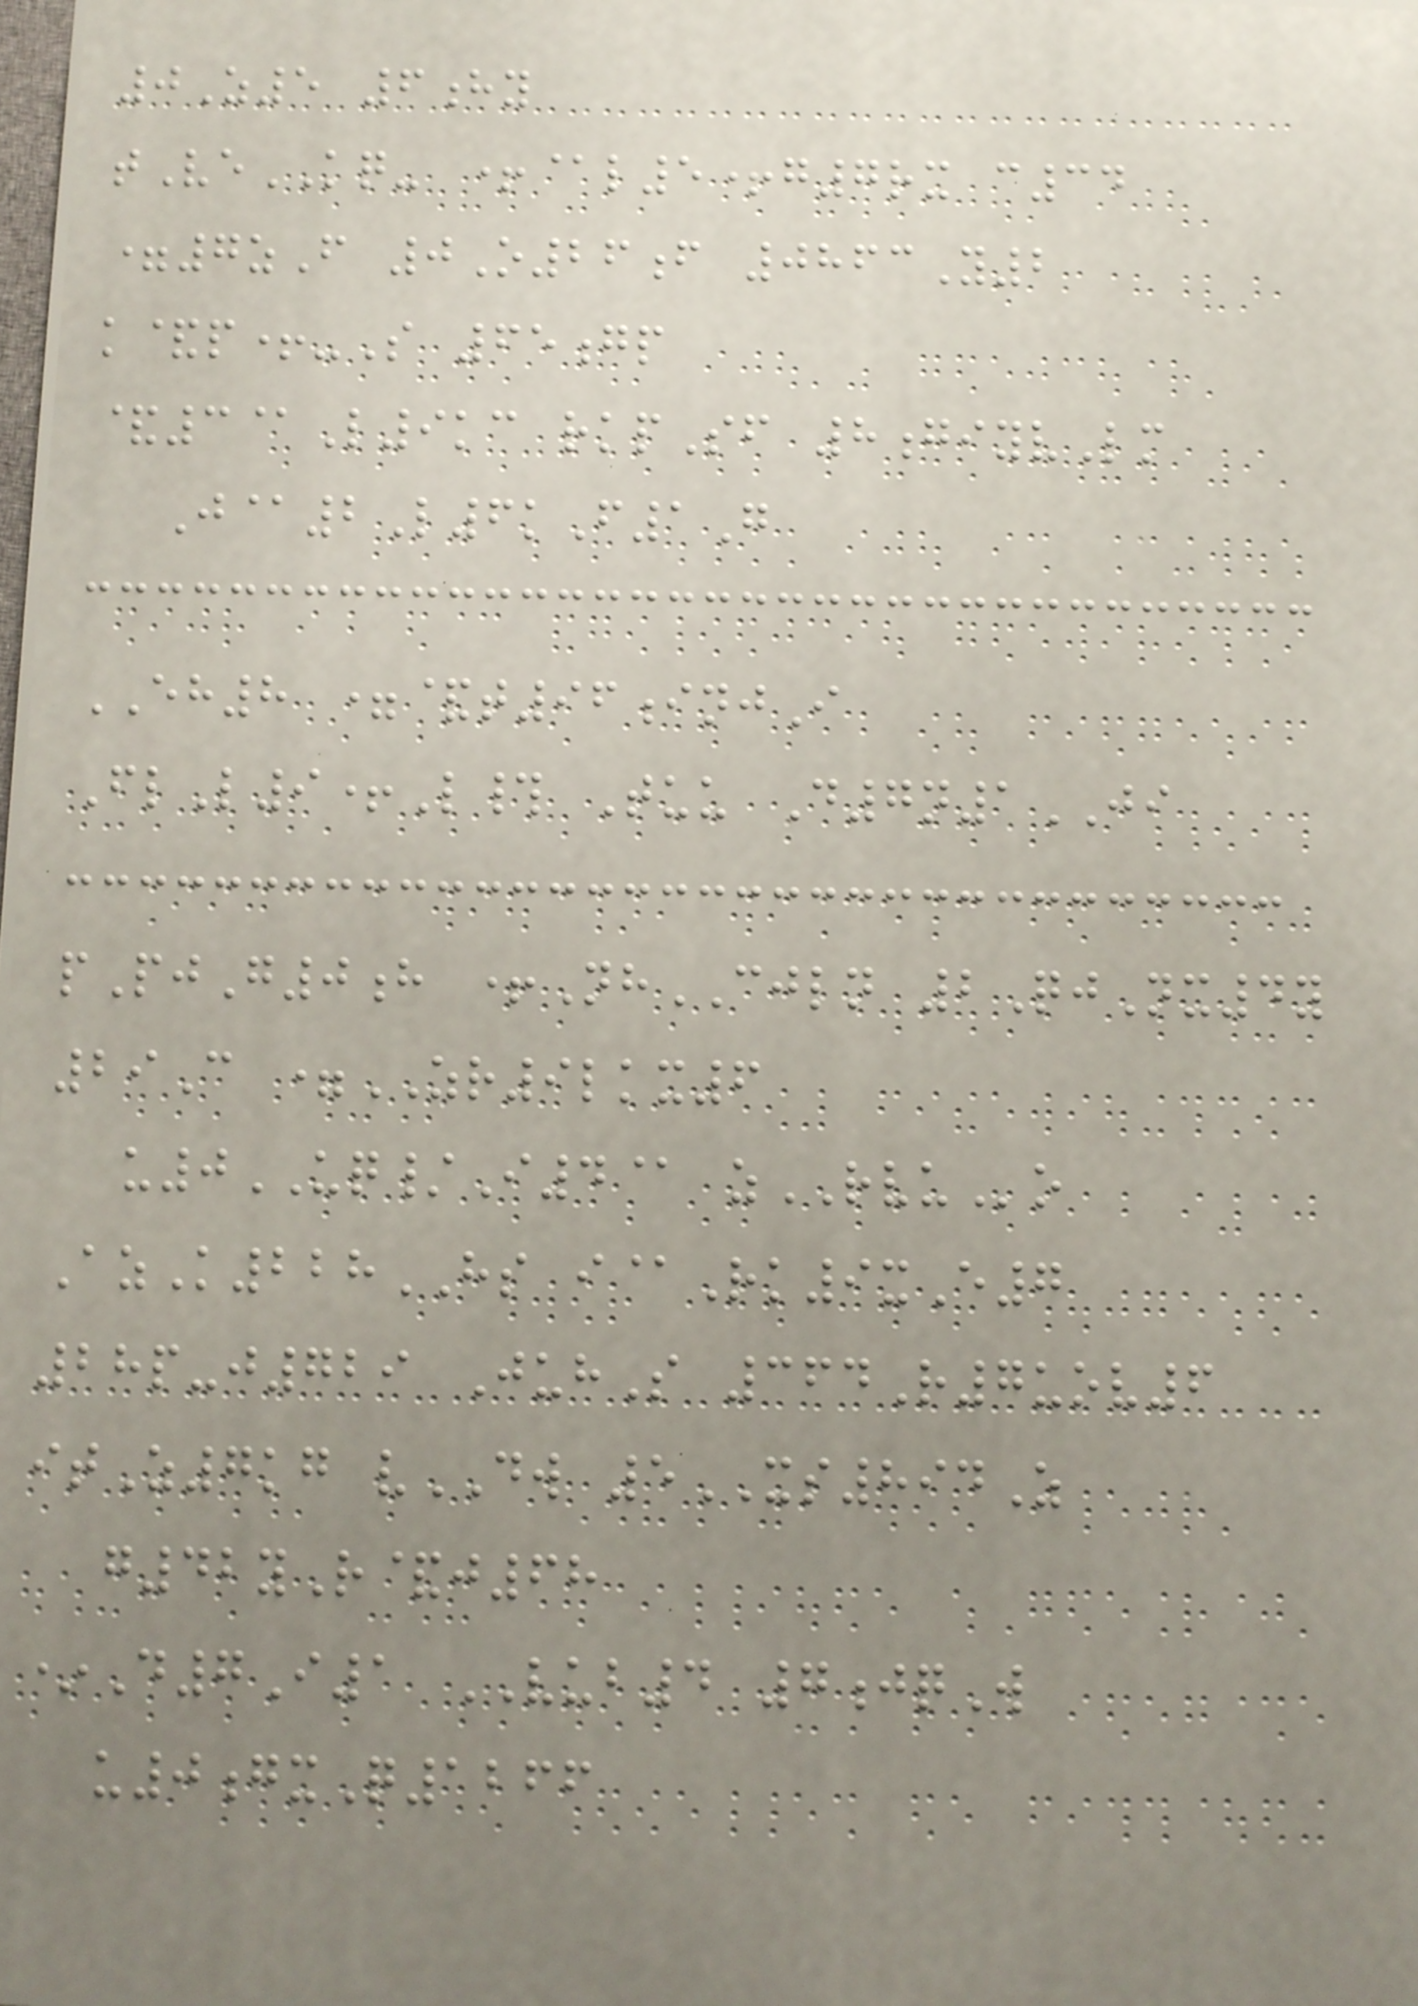0Z5 6hy
tVeKQ- +@l5+g7rx c34
=7zF 0O26f 0863Y2
k&p+-S 65gp
&3@L9kc rkpSf 8giyvLm
J@2L6kF1G
EH8 =&t96injI
FlL9+L# Tuu D7n1JI
pPjG0h +NhCJLN 2QjNx4y
29C =ZR9lkx6
u0UQ/I4@ zRVUo
AzK228HS i@Rk9xE7
28p-j729 JuhS 364R7uov6
itZ7kg vDW 5XS894Z
g42yR&j68
*D7I1 VUB4 7jqW
u0gxQ1266
